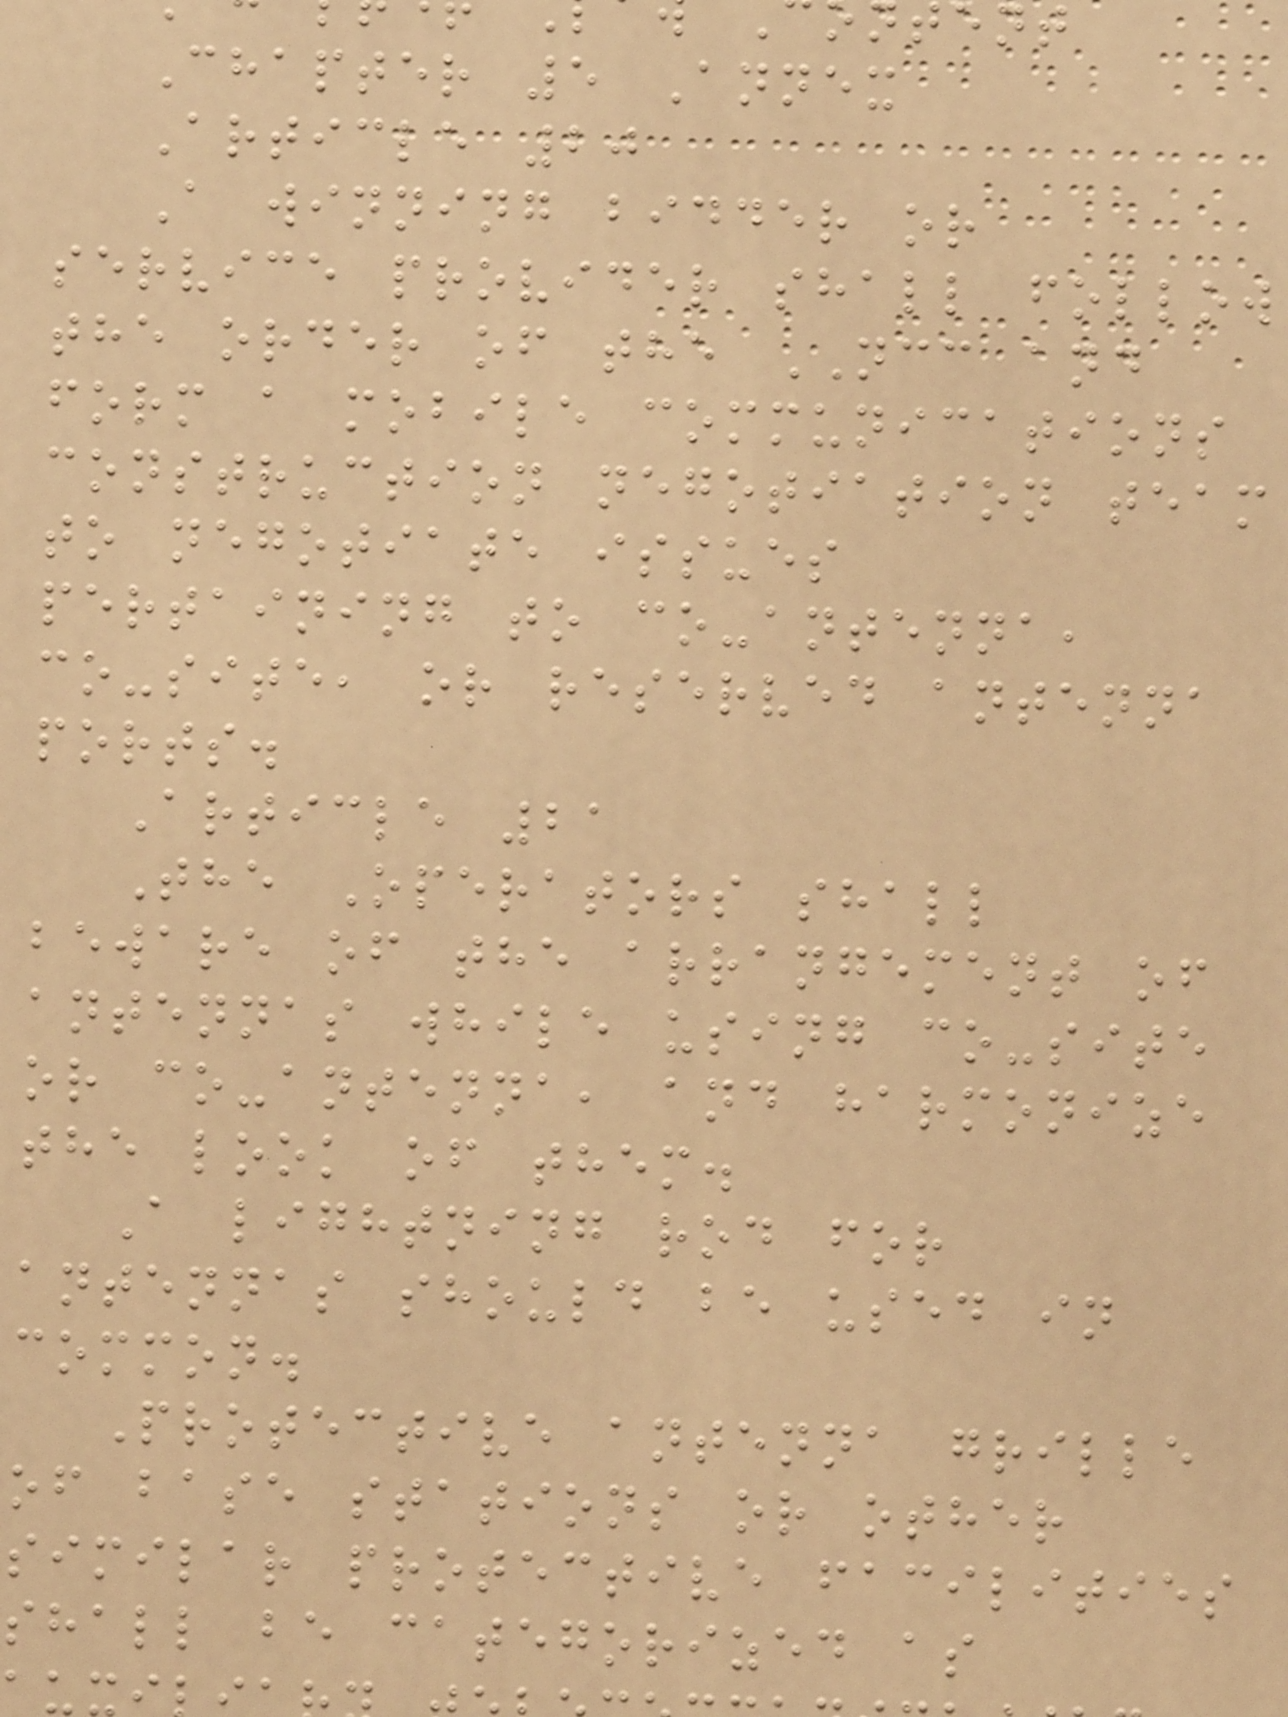Chapter 5 Annex
Article 20
A winning bidder or
service provider shall follow
the order of the NCC and
form a mobile communications
construction negotiation team
to negotiate issues
pertaining to co-antenna,
co-site, or reserved antenna
ports.
Article 21
The Operators shall
beware of the arrangement of
antennas while using co-site
or co-antenna, and harmonize
the look of them.
A lightning rod for
antennas should be used in
common.
Protective antenna grille
of base stations or other
similar protective facilities
shall be categorized as
